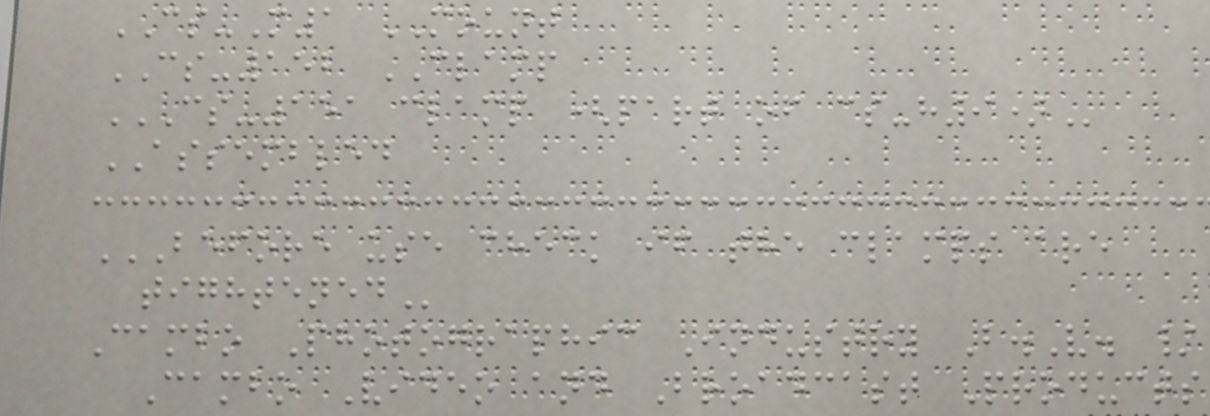CS-M1 MOUNT
CS-152 CLAMP
CS-151 CLAMP (PART OF CS-H9)
ASSEMBLED
BEFORE USE CHECK IF THE CLAMPS ARE
TIGHTENED
Cambo Photographic Industry B.V. /
Cambo Video and Broadcast Products
